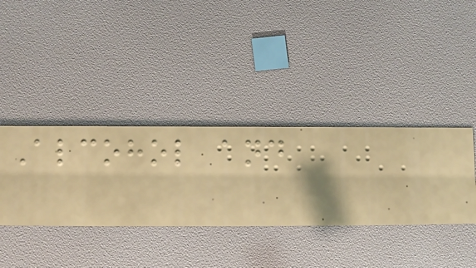Alcohol and
